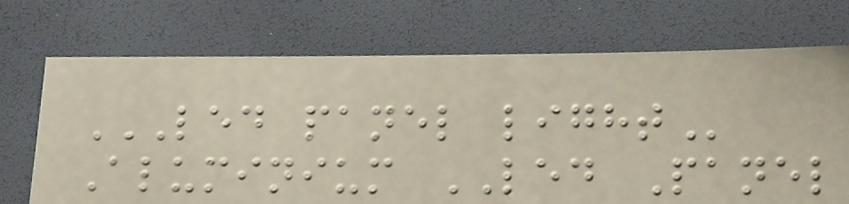LED PANEL LIGHT
Aluminium LED Panel
